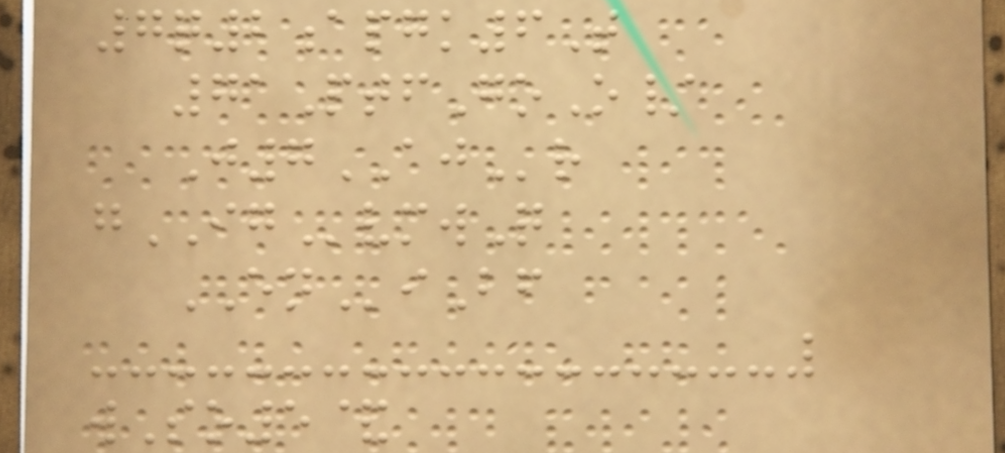7q2apgk6T
71PtfGoO/
J7AJr
gIGvmwQ
ENiBf
wSo5&
